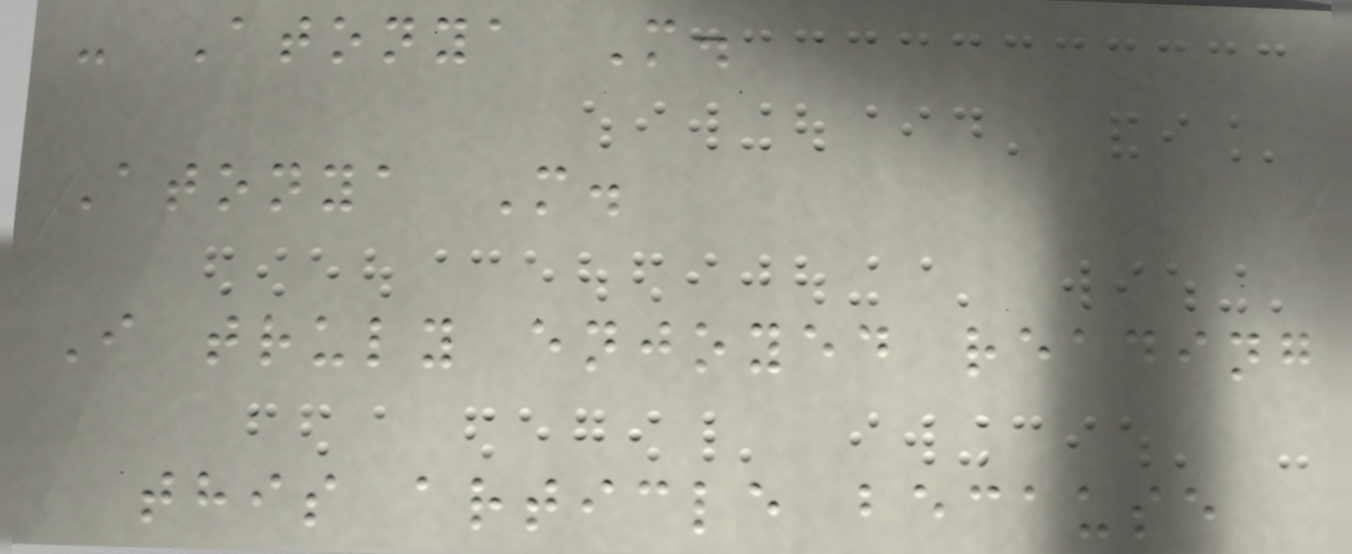- Atonya M.
Atonya M.
I truly enjoyed reading
this article because
